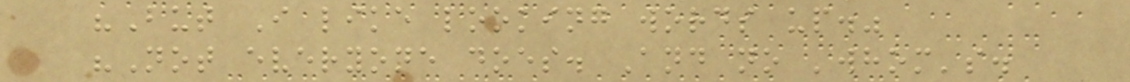"But I like looking words up."
"Not everyone does. And no 'whom's.
